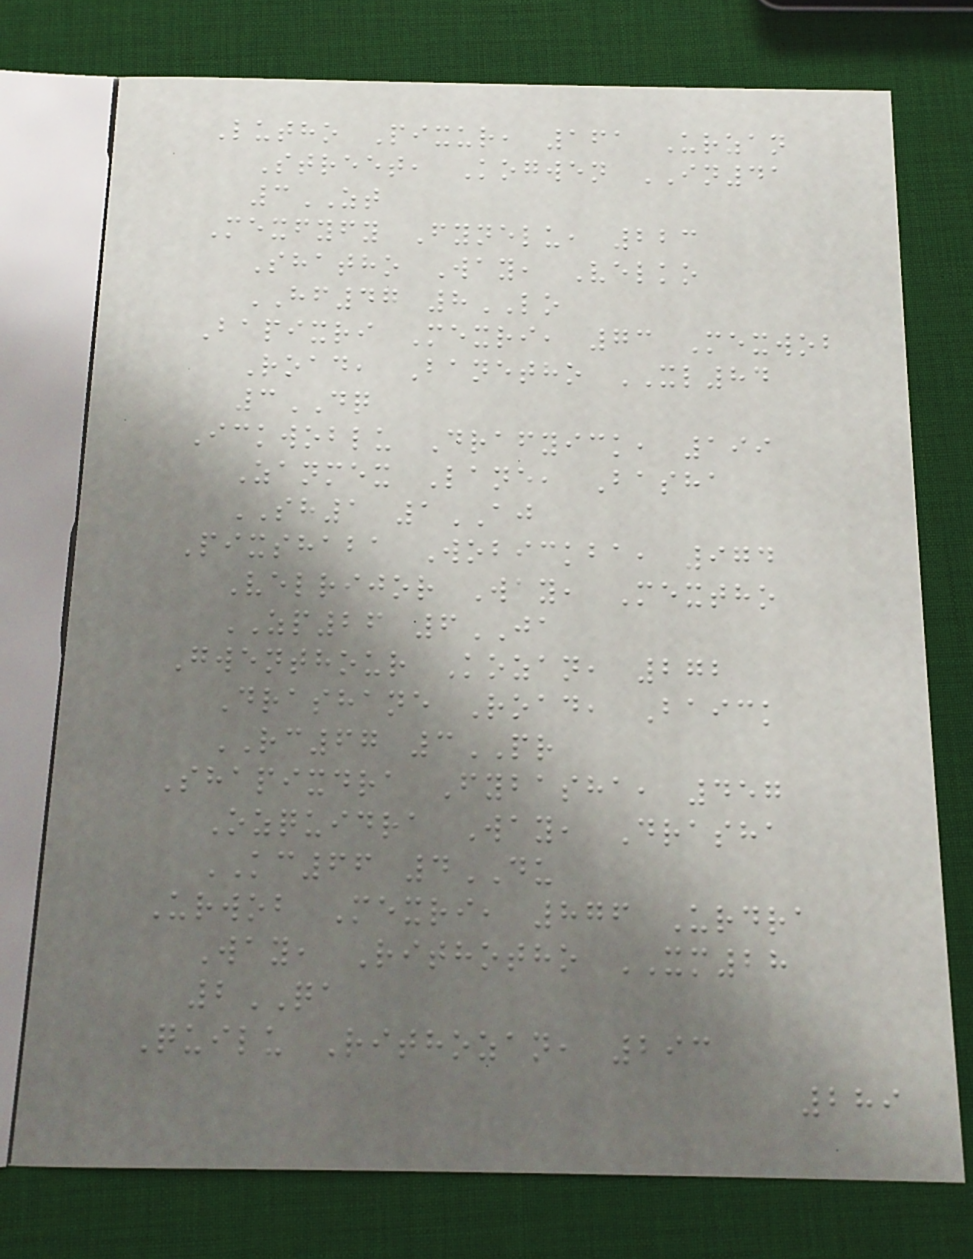Lutho Pixur, 161 Urzan
Street, Kogwen IN41
3ZT
Mexfyfy Fynelu, 223
Shatho Way, Velko
HF47 8LO
Bapixri Mexri, 73 Mexwob
Road, Banetho XL84
3DQ
Ickwoblu Drafyick, 199
Zanmex Lane, Basha
SH1 1AJ
Pixshaba Wobickba, 974
Velrijor Way, Mextho
ZP26 6JA
Gwenthour Kozan, 272
Drashane Road, Baick
RC67 3PR
Shapixdra Fybasha, 457
Ozquidra Way, Drasha
KC66 4DU
Urwob Mexri, 876 Urdra
Way, Rithotho XM28
2QA
Quilu Rithozan, 293
289
